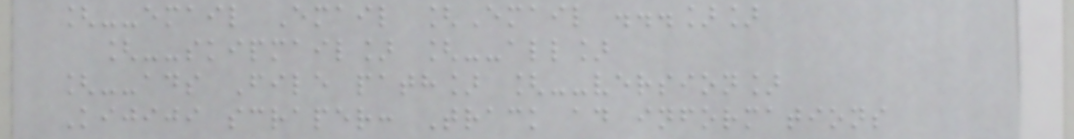[--email Email [Email ...]]
[--skipmail] [--all]
[--ads File path] [--version]
Kijiji scraper: Track ad informations
